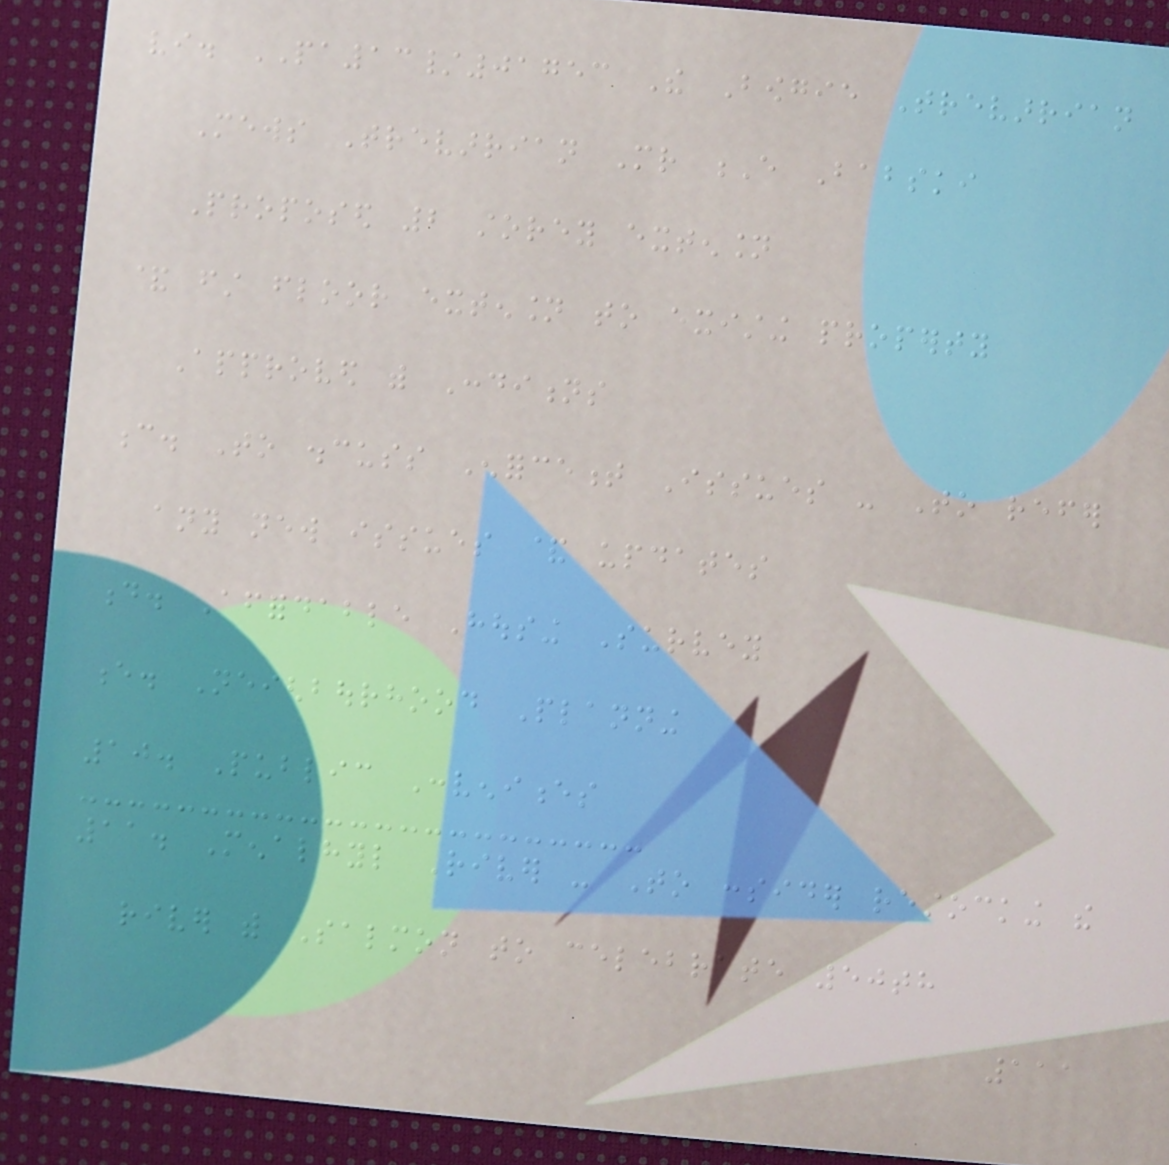vi. PA13/01753 The Bowgie Trevarrian
Mews Trevarrian Mr E Babski
Proposed 2 storey extension
& first floor extension to existing property
Approved with Conditions
c. To discuss Enforcement Issues - To refer
any new issues & updates
d. Affordable Housing Survey
e. Neighbourhood Planning
10. Public Conveniences
11. Menalhyl River - To consider restocking the
river with Salmon to celebrate 50th
111
